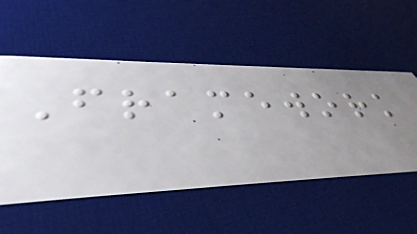Framework
